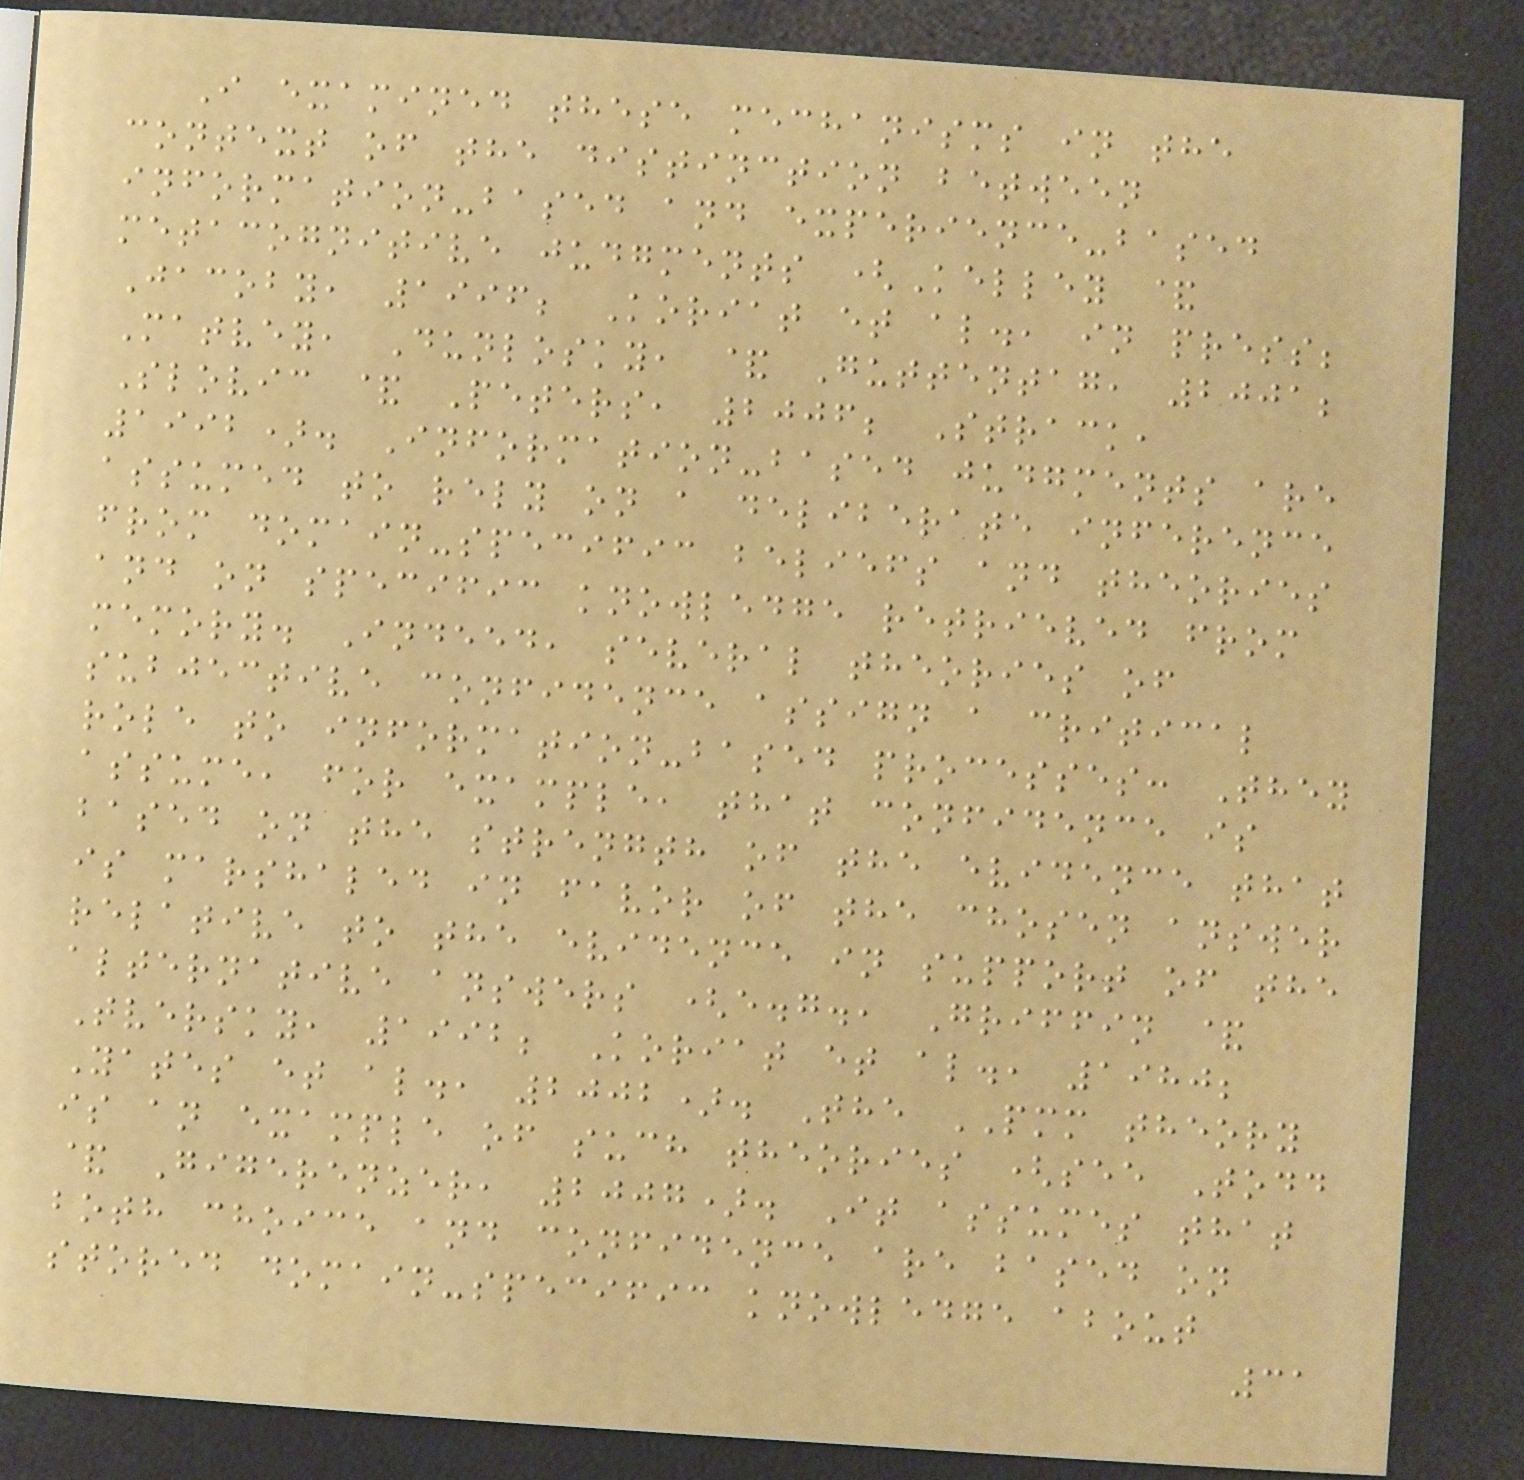I examined these mechanisms in the
context of the distinction between
information-based and experience-based
metacognitive judgments (Kelley &
Jacoby, 1996; Koriat et al., in press;
Matvey, Dunlosky, & Guttentag, 2001;
Slovic & Peters, 2006; Strack,
1992). Information-based judgments are
assumed to rely on a deliberate inference
from domain-specific beliefs and theories
and on specific knowledge retrieved from
memory. Indeed, several theories of
subjective confidence assign a critical
role to information-based processes: They
assume, for example, that confidence is
based on the strength of the evidence that
is marshaled in favor of the chosen answer
relative to the evidence in support of the
alternative answers (e.g., Griffin &
Tversky, 1992; Koriat et al., 1980;
Yates et al., 2002). The PMM theory
is an example of such theories (see Todd
& Gigerenzer, 2007). It assumes that
both choice and confidence are based on
stored domain-specific knowledge about
31
